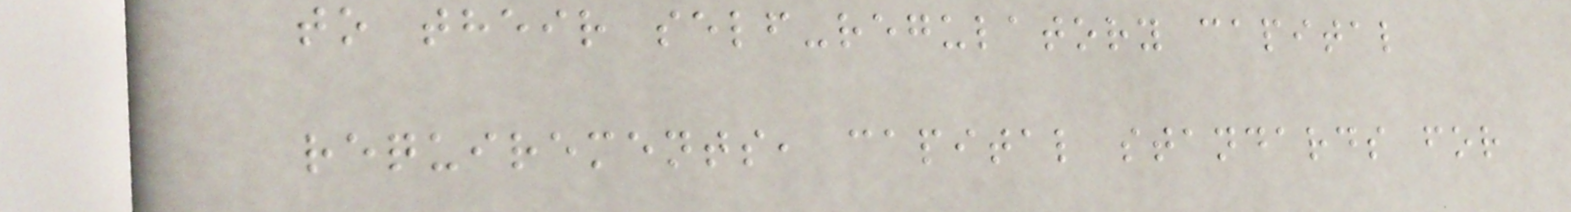to their self-regulatory capital
requirements, capital standards for
